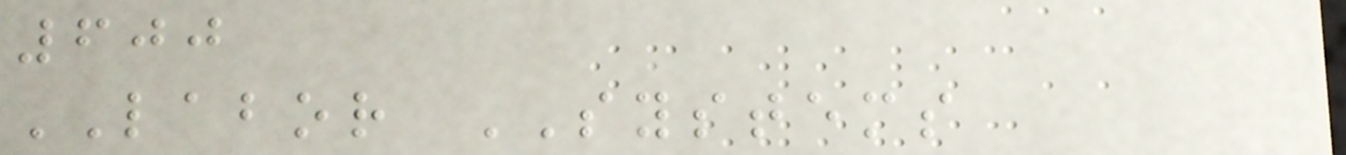600
LABOR SYSTEMS
